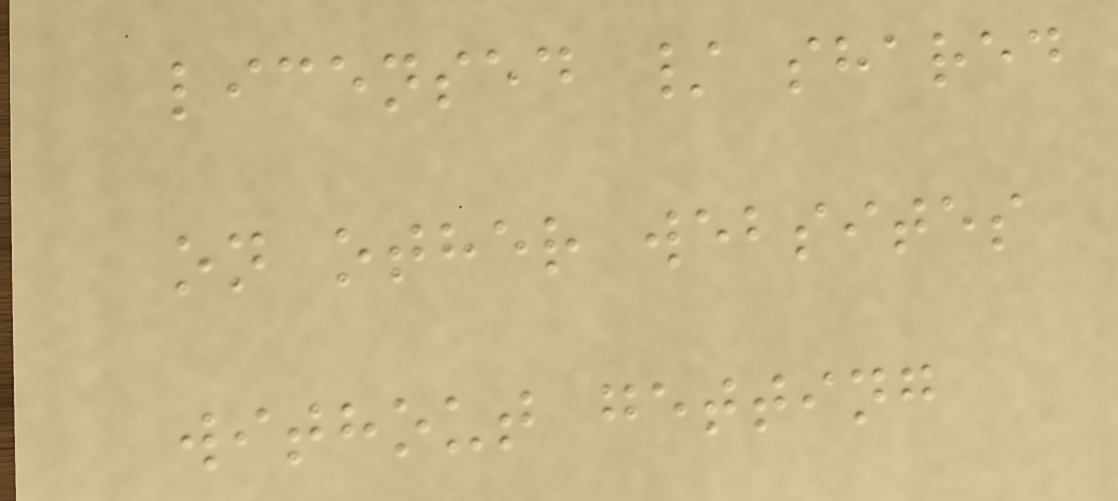licensed / shared
on other websites
without getting
